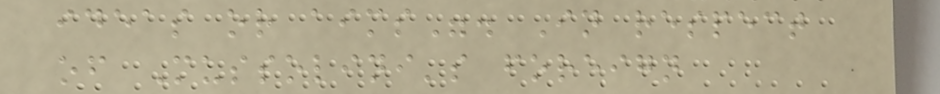ideas or aims". In respect
of Mussolini's foreign
